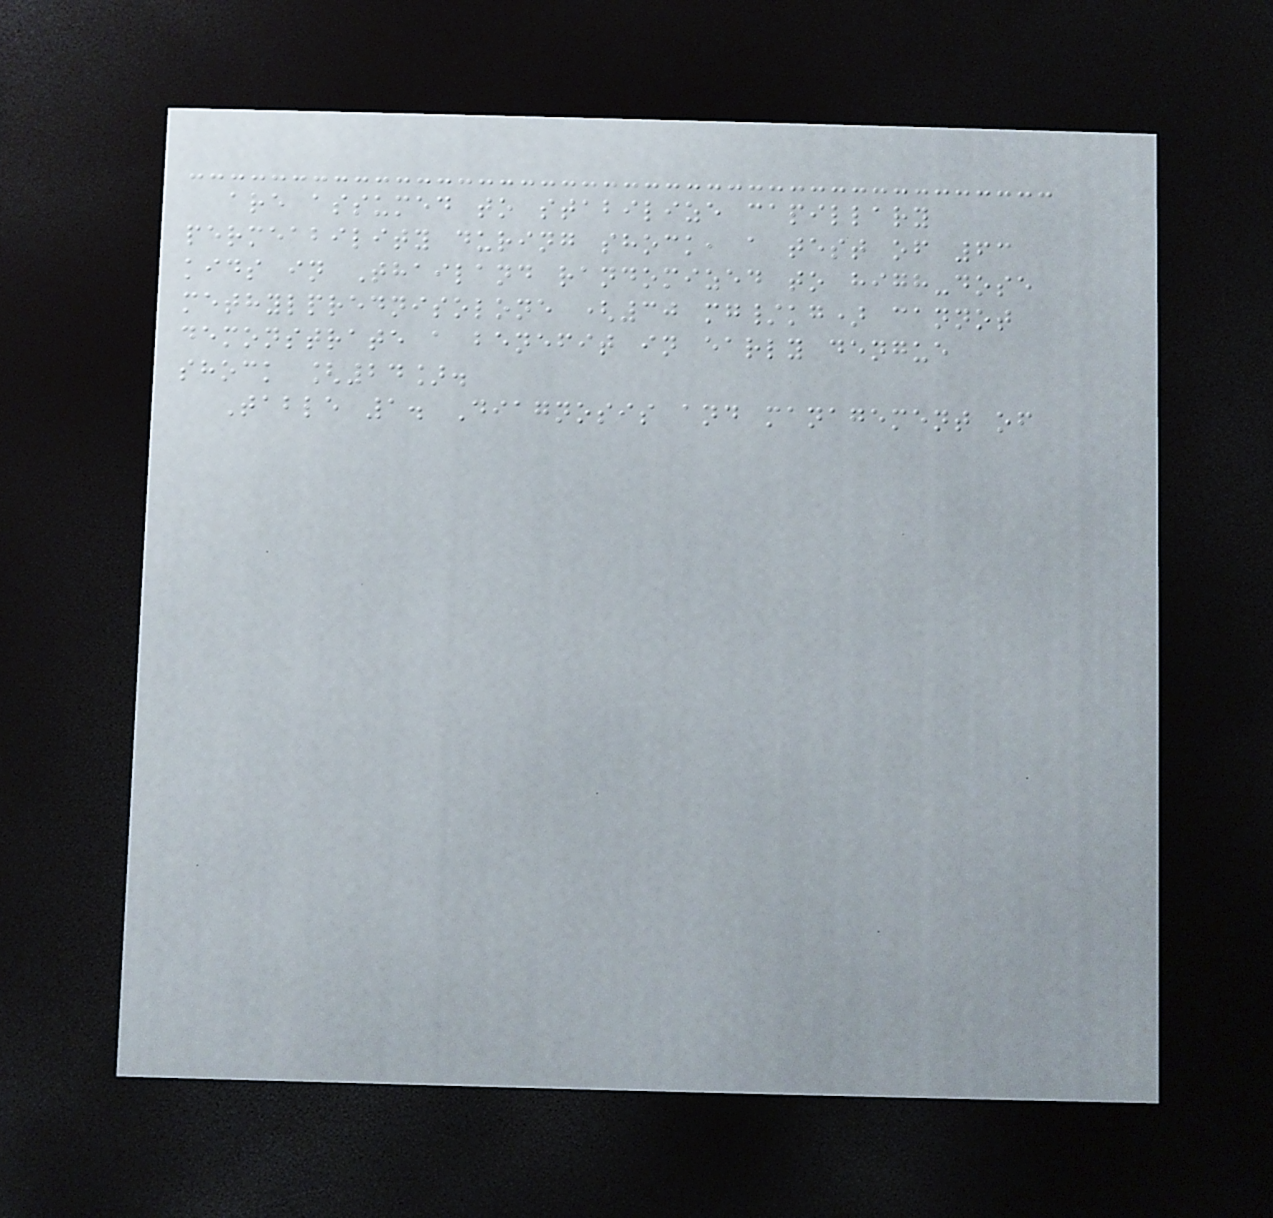are assumed to stabilize capillary
permeability during shock, a test of 63
kids in Thailand randomized to high-dose
methylprednisolone (30 mg/kg) cannot
demonstrate a benefit in early dengue
shock [24].
Table 1. Diagnosis and management of
